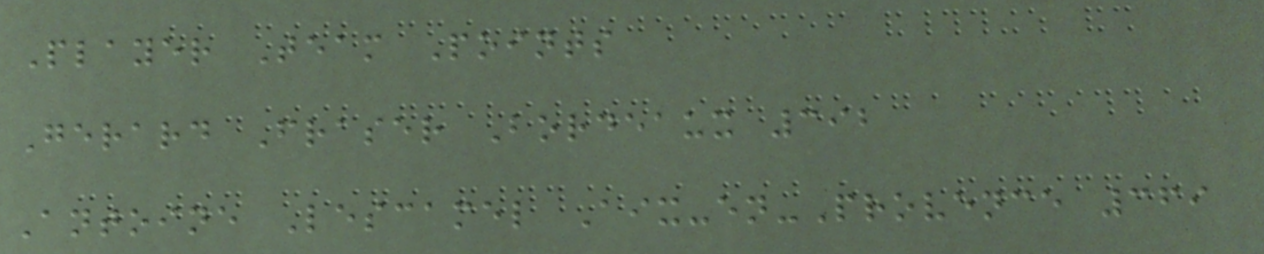Player Team Points
Gerard Fraser Bordeaux 392
Antoine Lescamel Aix-en-Provence 369
